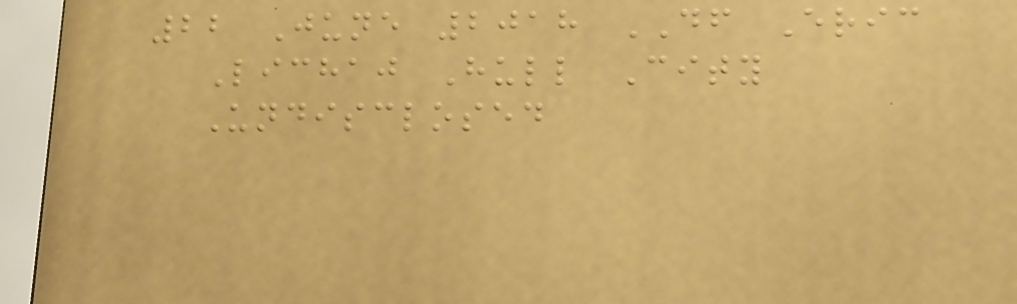22 June 2018 DF Eric
Lichaj Hull City
Undisclosed
